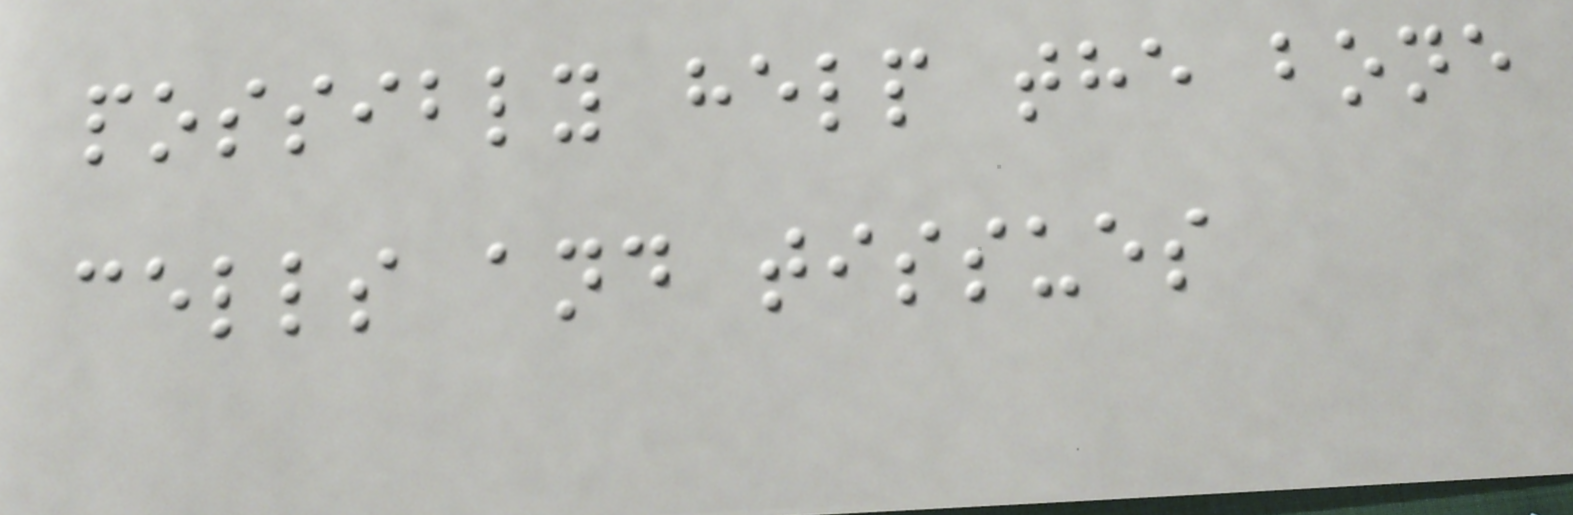possibly help the bone
cells and tissues
